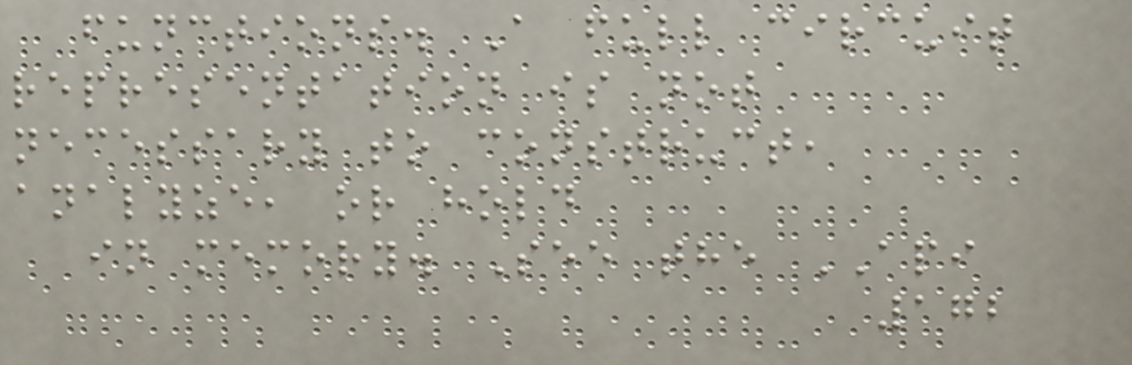functions. A full circuit
representation is not
necessary to construct,
analyze, or hold
in memory. See the API
172
